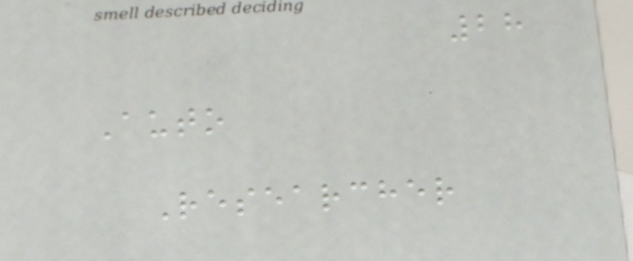28
Auto
Researcher
